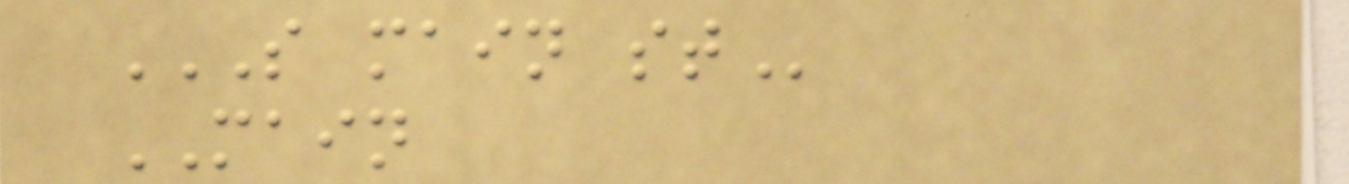S MAIN ST
MAIN
